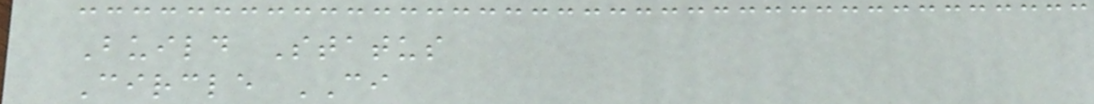Build Status
Circle CI
